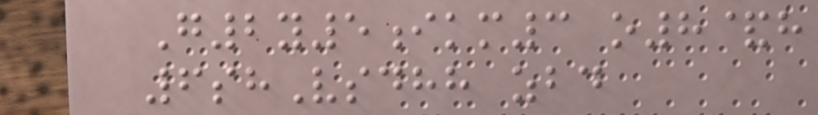G2y5ikm3 o8&h
6shVsdhh zbd
